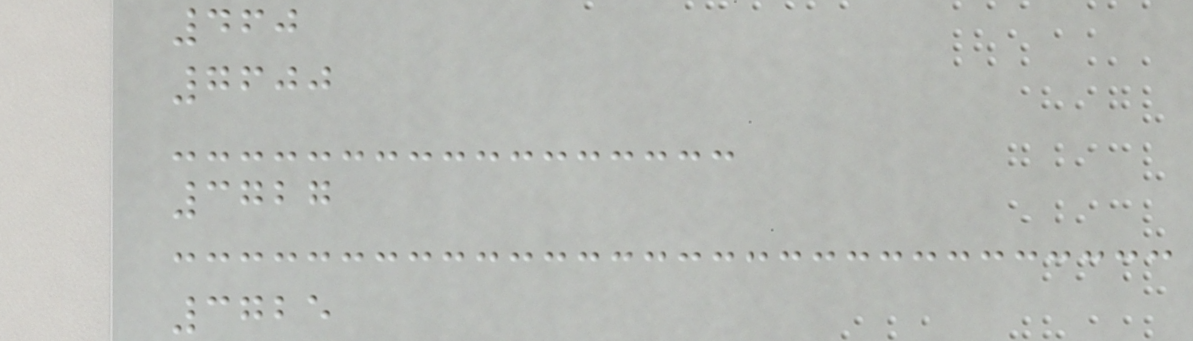460
7600
3727
3725
